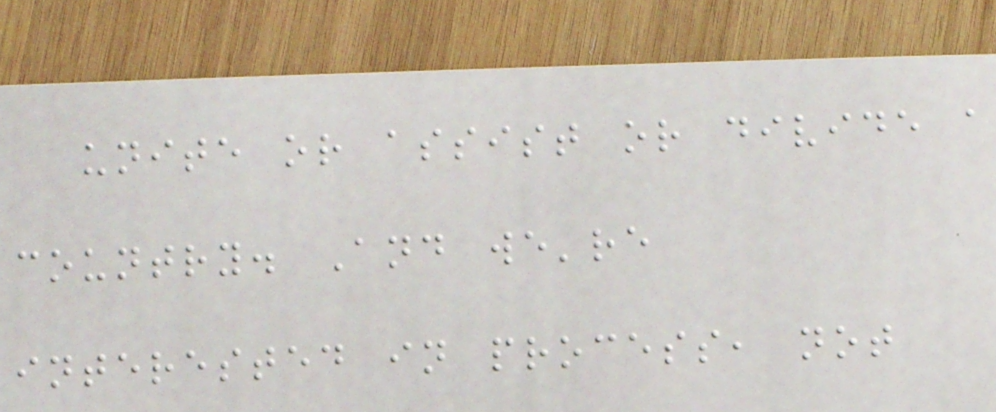unite or assist or divide a
country. And we're
interested in process, not
